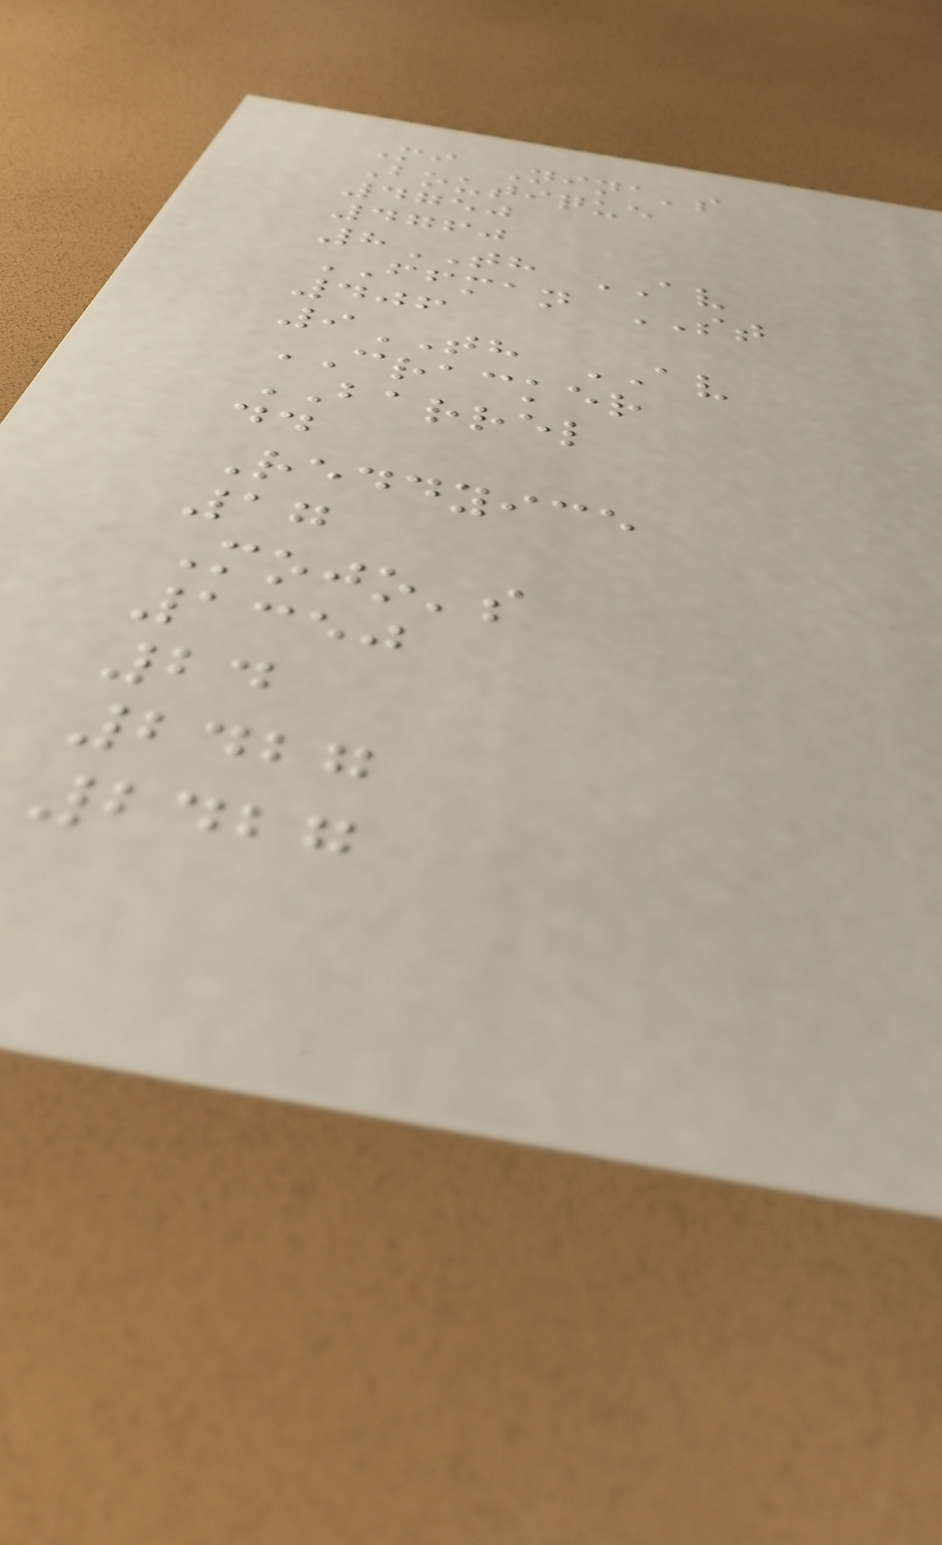Mi Nina's
Boutique
4750
4760
8TH AV
FFMAN ST
406
9TH AV
CRACKER
BARREL
dd
Reddyice
17
Mojo's
1350
24
2427
2427
